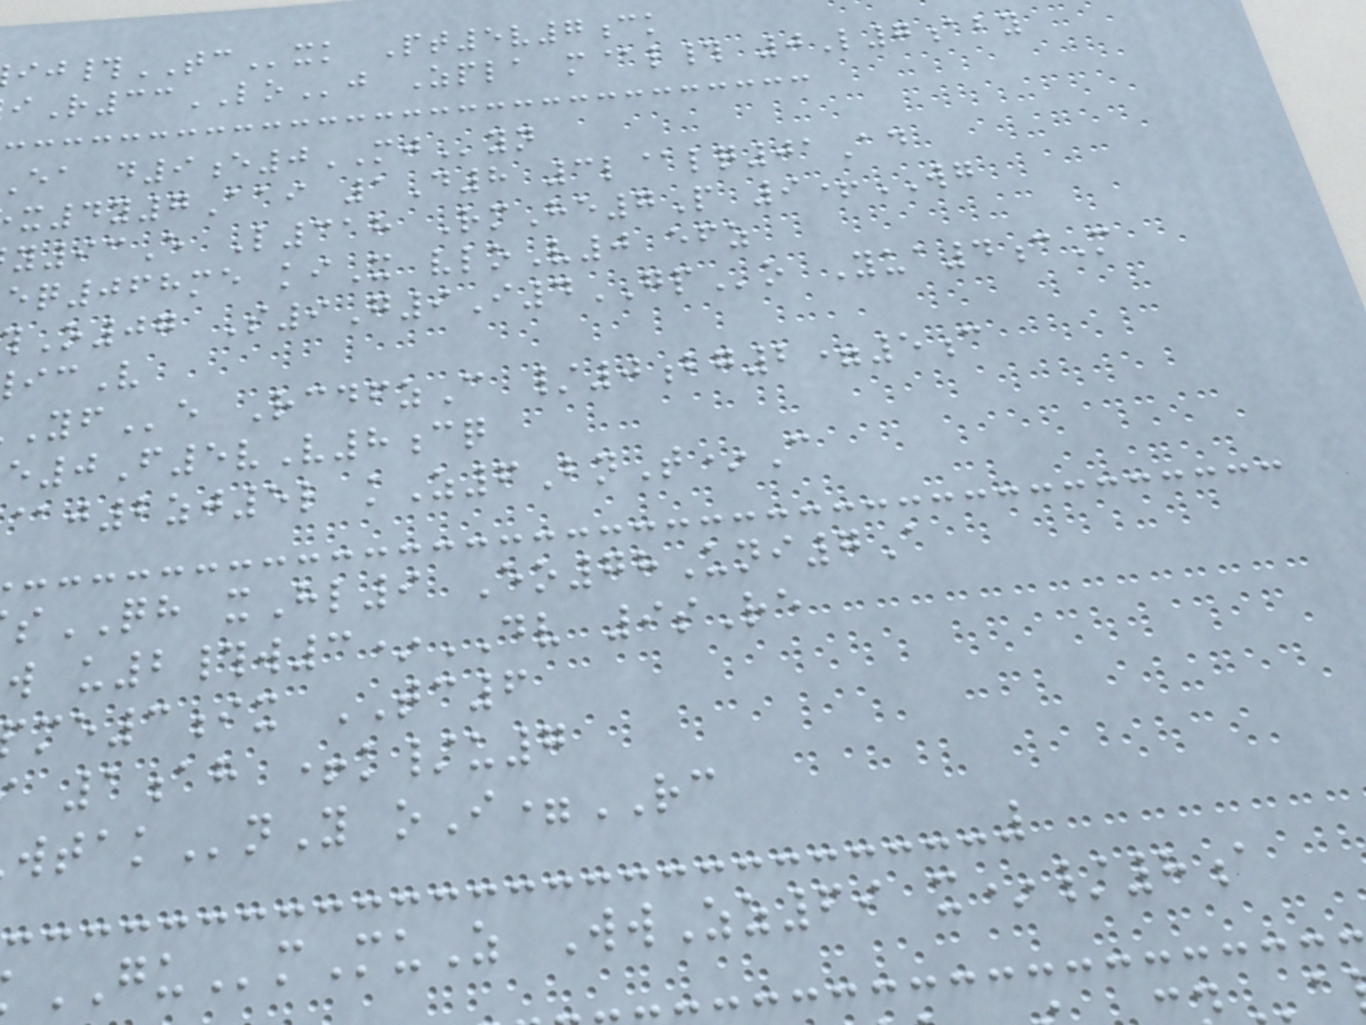#TCxk Pt5v7ck
R33LOj Zpla m@l# 0L7aby
ea d9e0MJyn
x4y7Aai 1D8 3l@lq01Ad
y93E L318 RmHe7P 9+WG
eq068me kiX vloV0 efz
O07 S9G9I4GPo Yua4cM
e RcdfzC /0bg2=5c
0F5vV8cq
j2zj5l kZ6BnT*C
sQH xHl9 Eo78Uni7A
w u2#w3*DV 9sRe
me3ix TC6
1ah +k/u7
nY oI=RC
GUmMuZ WwZz69 x*/8a
